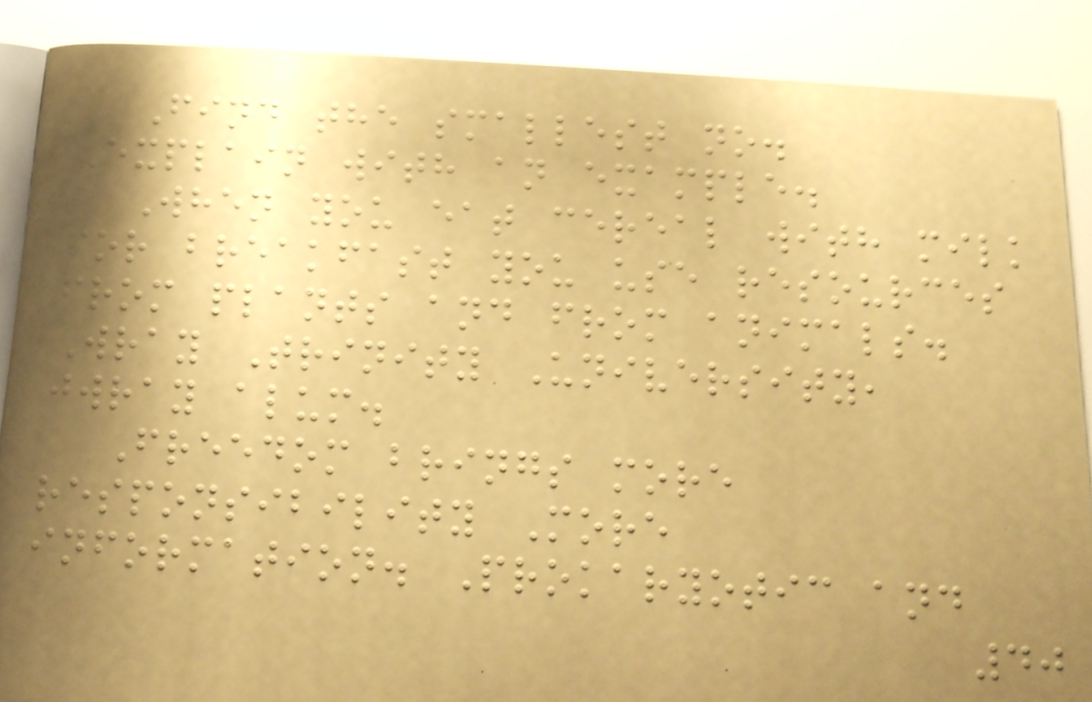Find the smallest no.
Explain with an example.
When you eat cereal with milk
for breakfast you use resources
from plants and from animals.
Wray Trinity University,
jwray alum.
Freedom brings more
responsibility More
information. Prokaryotic and
40
